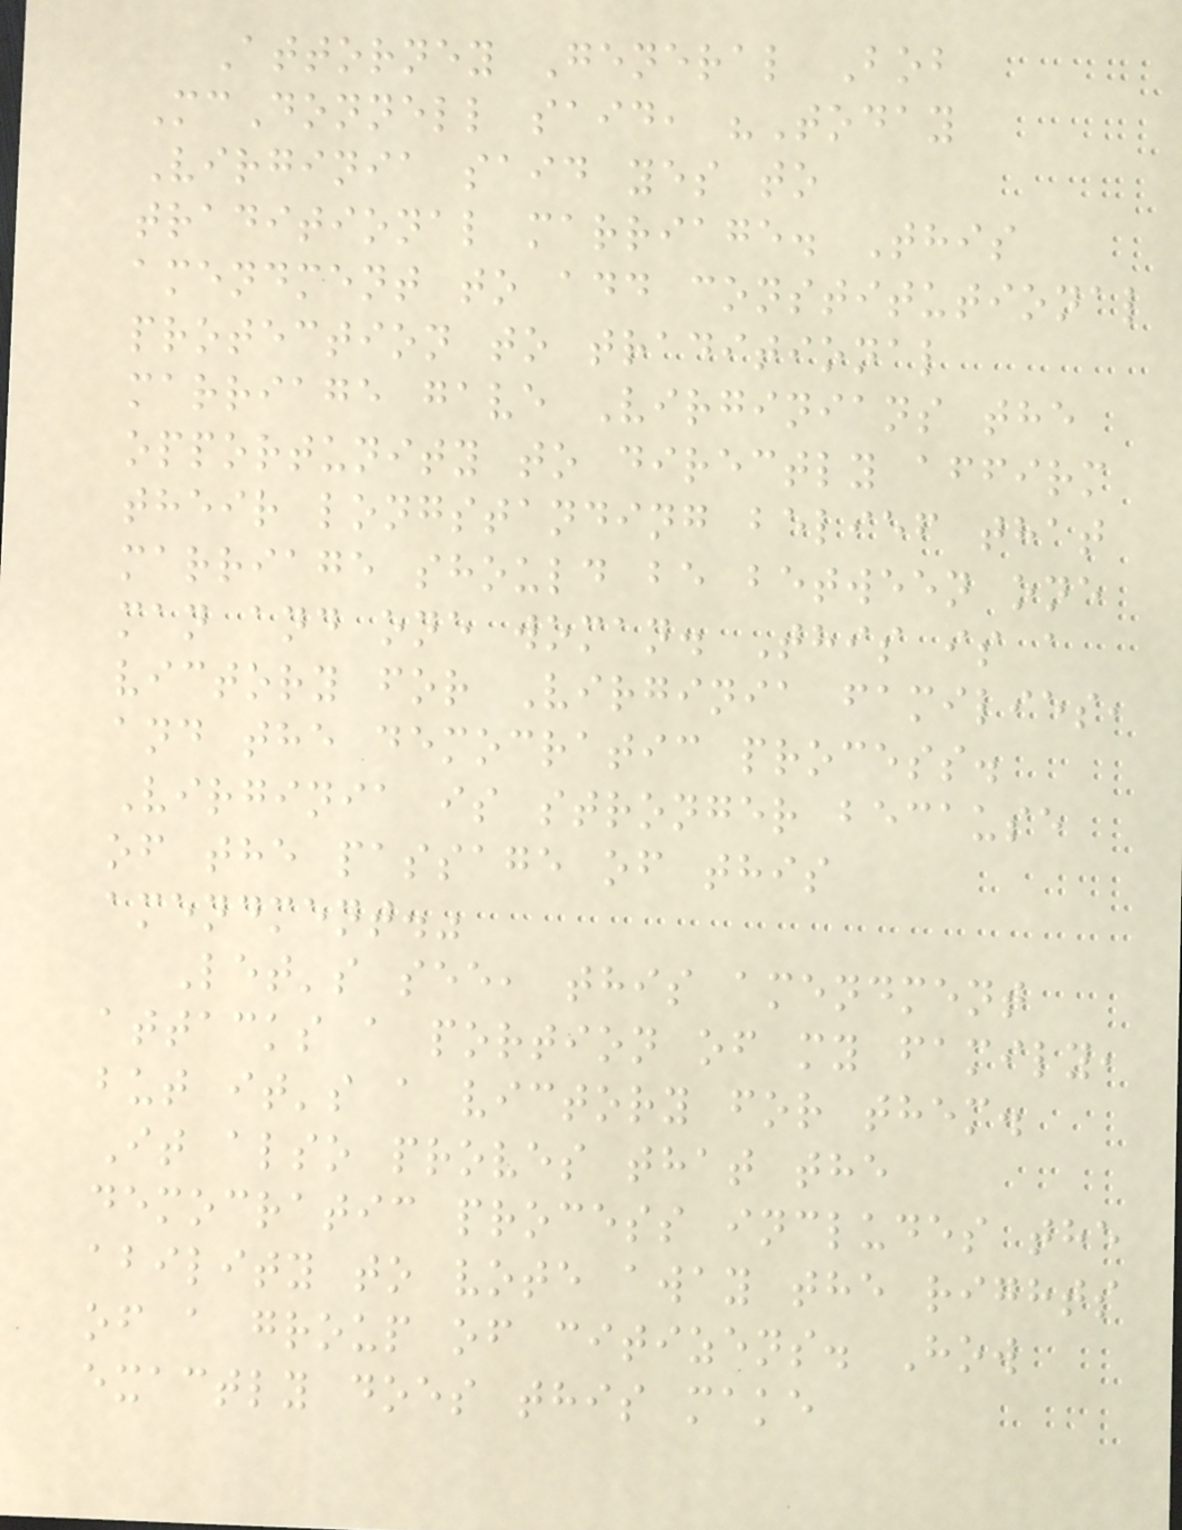Attorney General Bob
McDonnell said, "Today
Virginia said yes to
traditional marriage. This
amendment to add constitutional
protection to traditional
marriage gave Virginians the
opportunity to directly affirm
their longstanding belief that
marriage should be between one
man and one woman. This is a
victory for Virginia families,
and the democratic process.
Virginia is stronger because
of the passage of this
amendment."
Let's see, this amendment
attacks a portion of my family,
but it's a victory for them.
It also proves that the
democratic process includes the
ability to vote away the rights
of a group of citizens. How
exactly does this make
